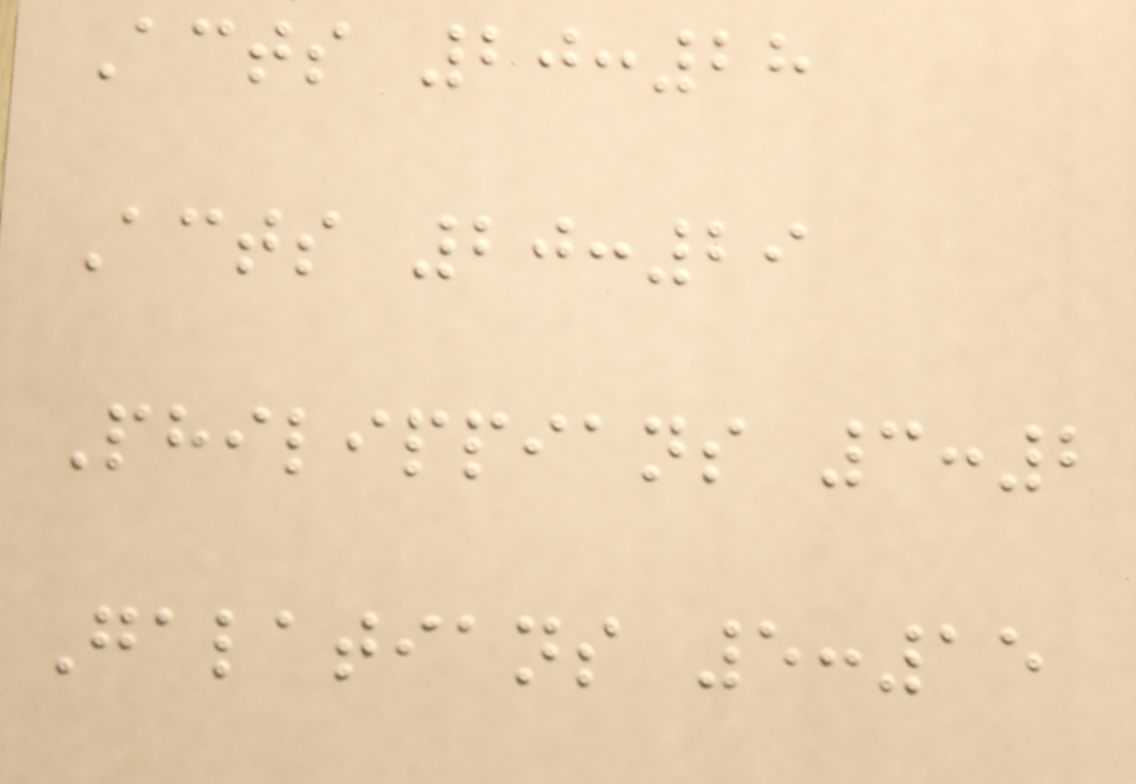Acts 20:28
Acts 20:29
Philippians 3:2
Galatians 5:15
